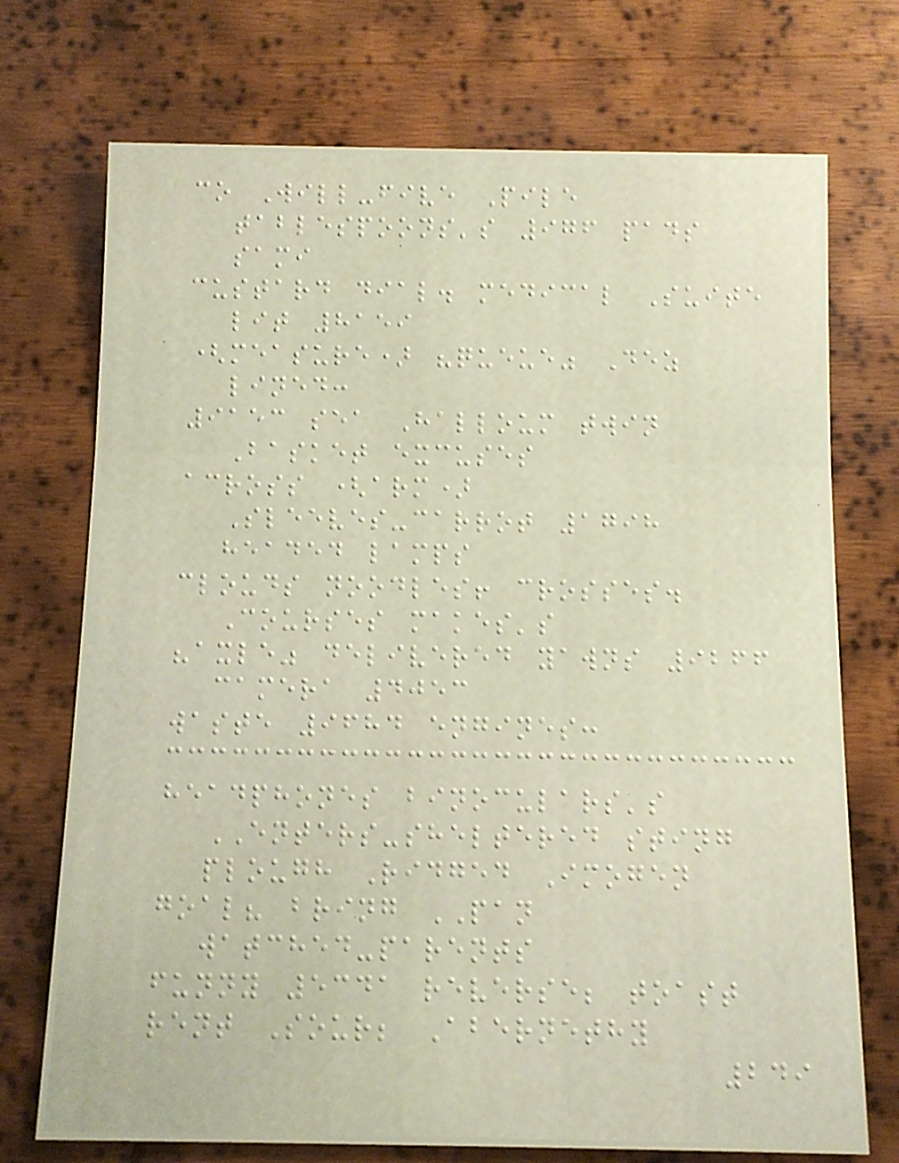co Will-five Pile
tablespoons's 976 pads
sami
custard dial. medical Suite
lit 8159
(measure) "queue" Dez
lined:
9153 sea Halloum twin
Basket excuses
across (arm)
Sleeves-carrot 1798
headed lamps
clouds noodles! crosses.
Courses makes's
"axle" delivered yawns 9266
camera 4053
waste 9684 engines:
headphones binoculars's
ENTERS-sheltered sting
plough Ridged Imogen
goal? bring PAN
watched-parents
funny 5341 reverse; toast
rent Sour; Abernethy
249
